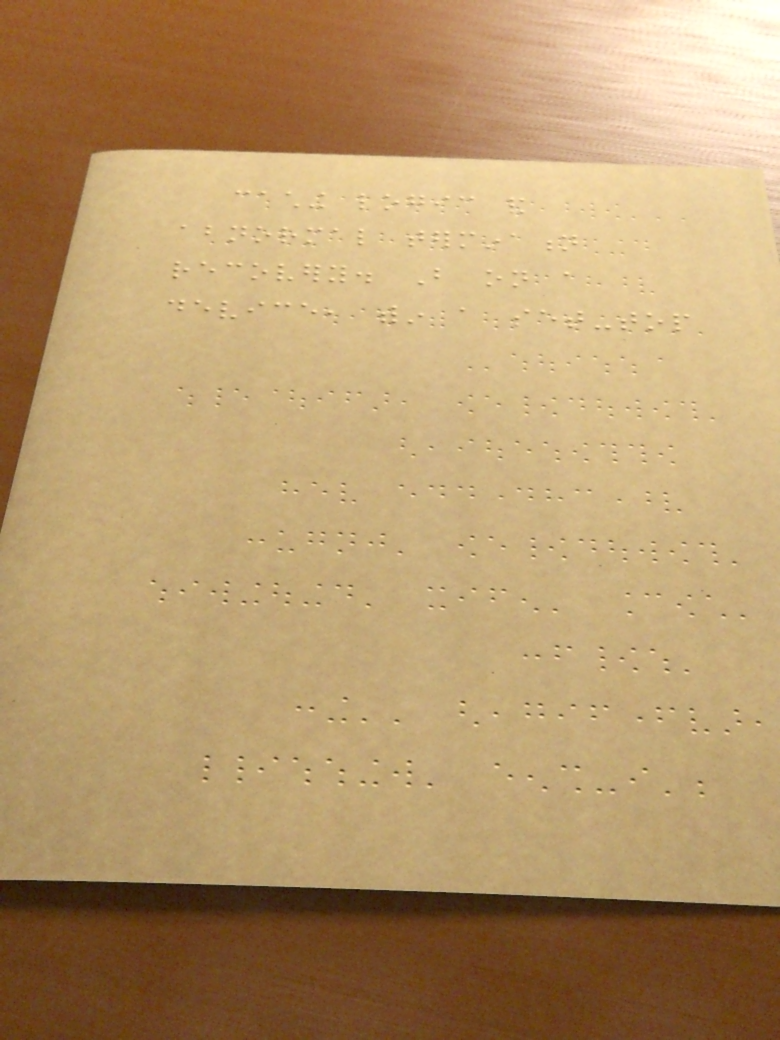caching logic and
abnormal termination
recovery. But on a
device, within a set-top
